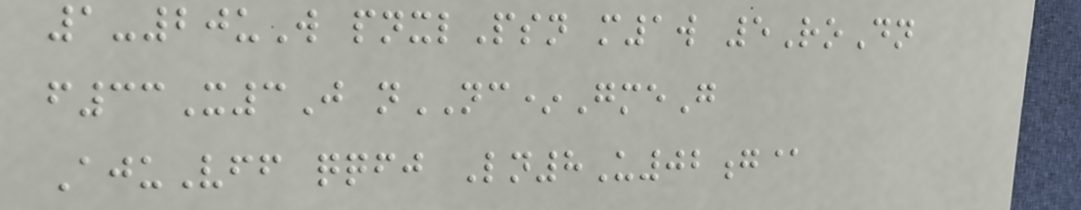1-20uW pnxlPsn m1w 5RoDn
f33X3J nNC*GmeG
AjuVff qqfj Ln8U02g@
